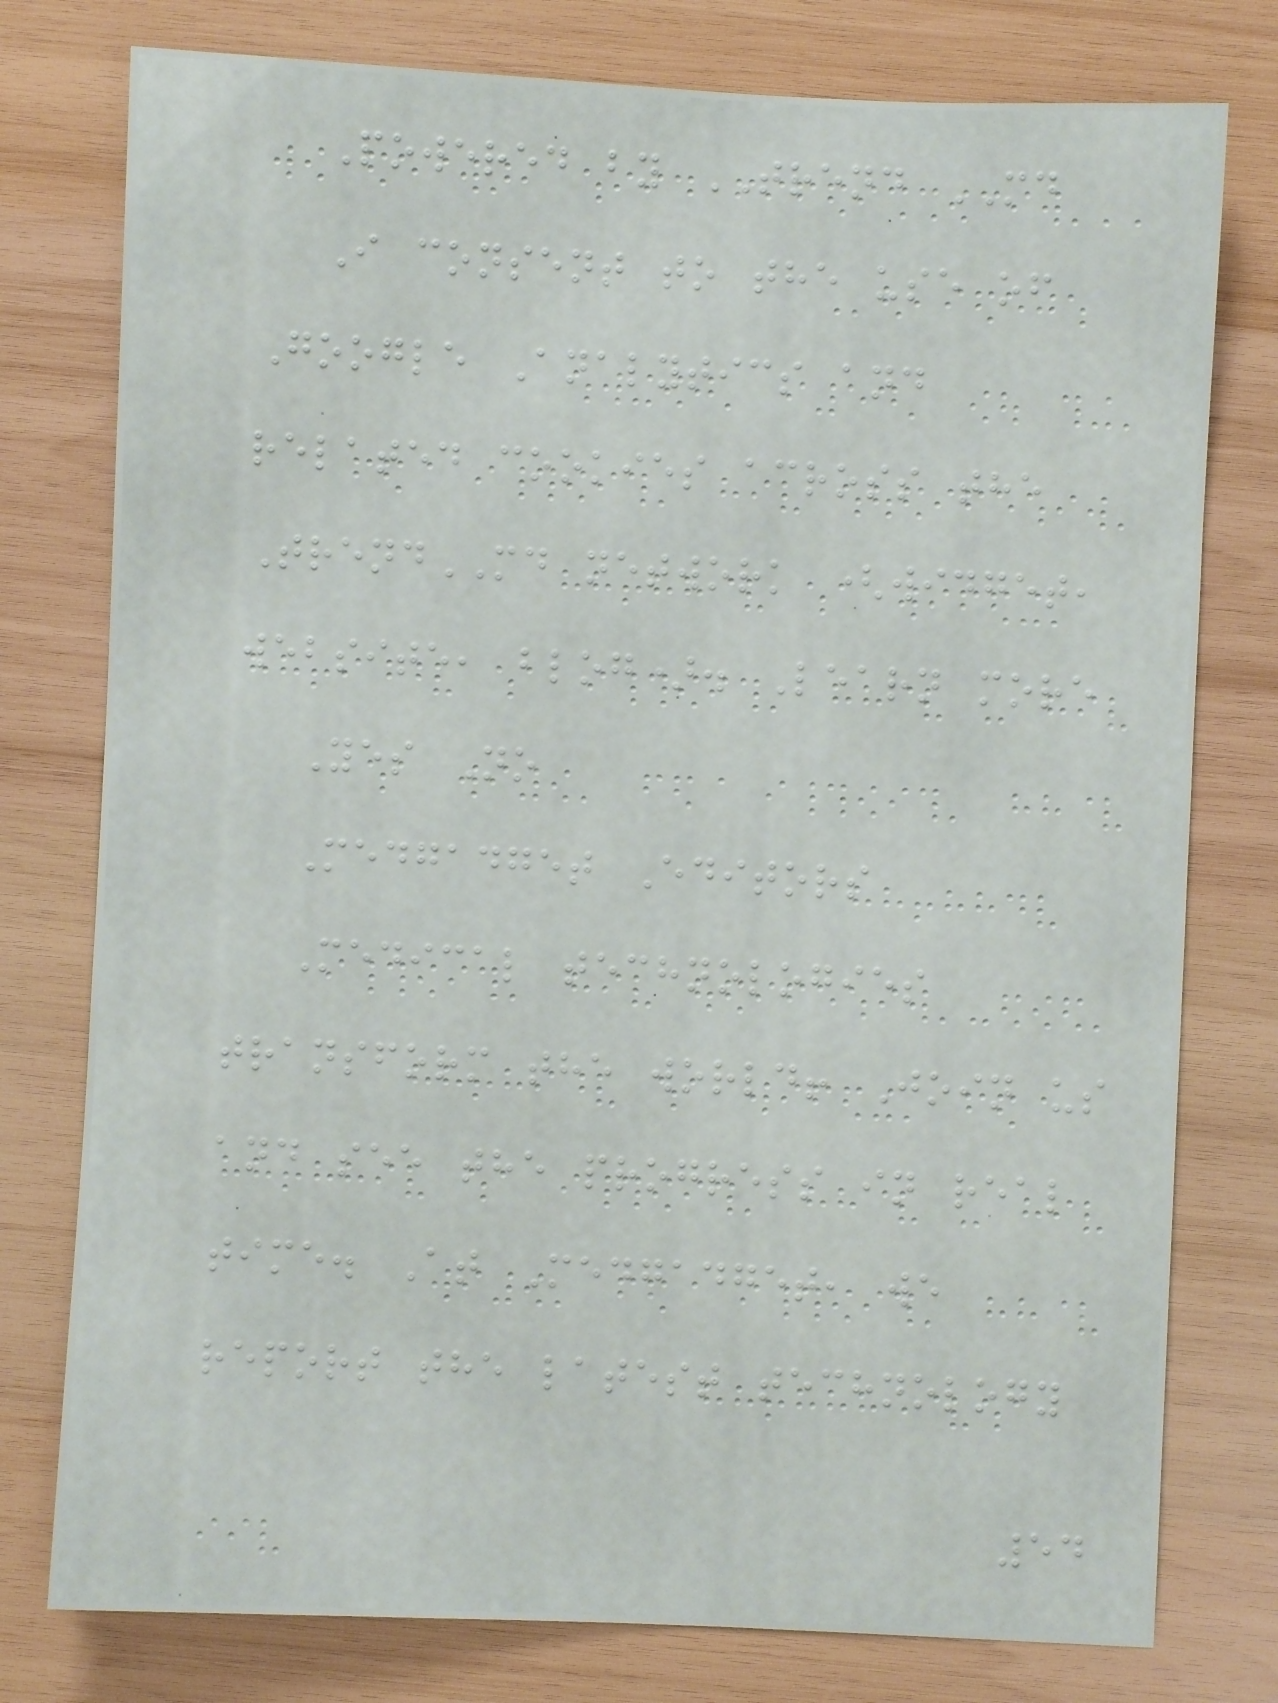Powered by TREND MD
I consent to the use of
Google Analytics and
related cookies across the
TrendMD network (widget,
website, blog). Learn more
Yes No
Medgadget Editors
Medical technologies
transform the world! Join us
and see the progress in real
time. At Medgadget, we
report the latest technology
54
